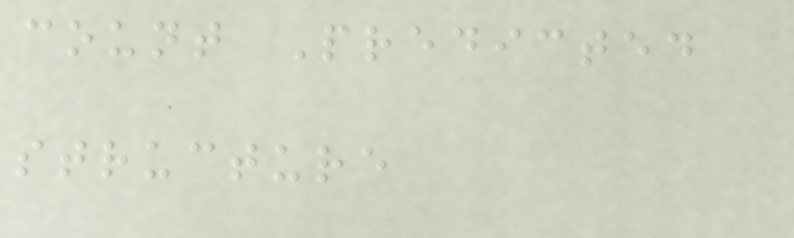count Predicted
structure
